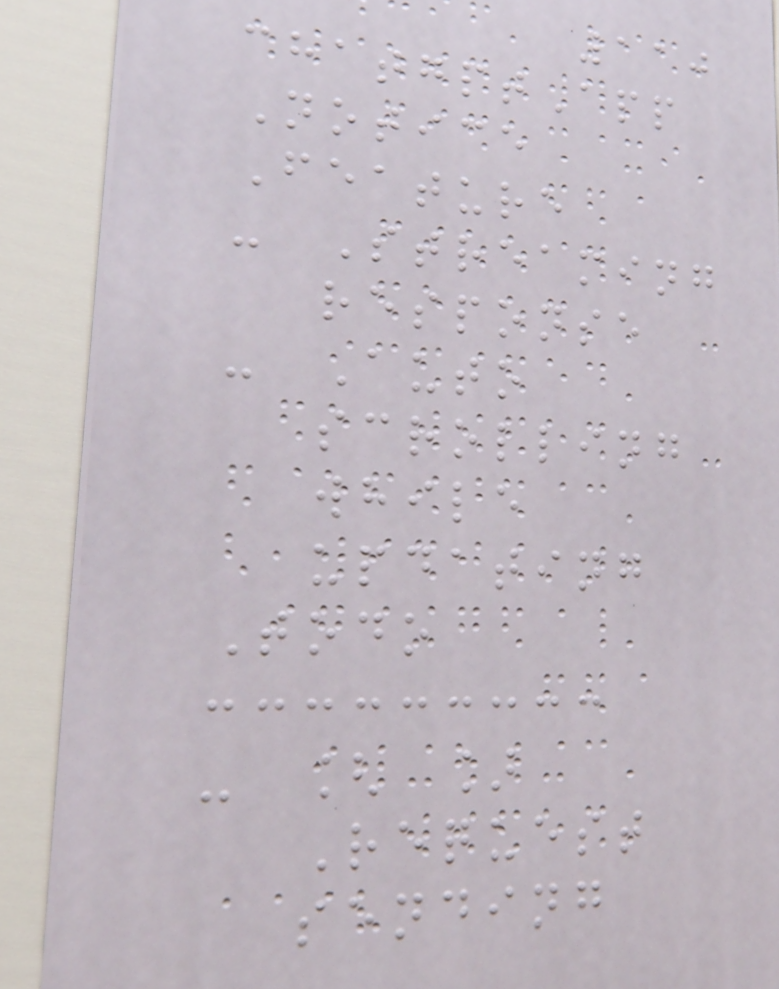110
chatgptApp
Notice
Feature
- Streaming
response
- Auto
scrolling
while
updating
Todo
- [ ]
Request
sending
